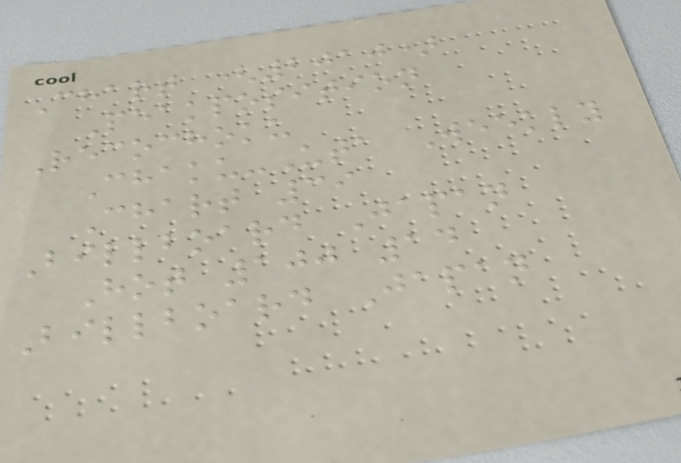Chart (2010)
Peakposition
Recochoku
Chaku-Uta Weekly
Chart 39
Billboard Japan
Hot 100 14
Billboard Japan
